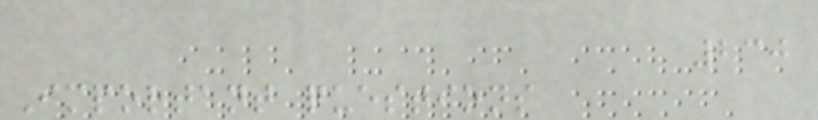230
Important questions
